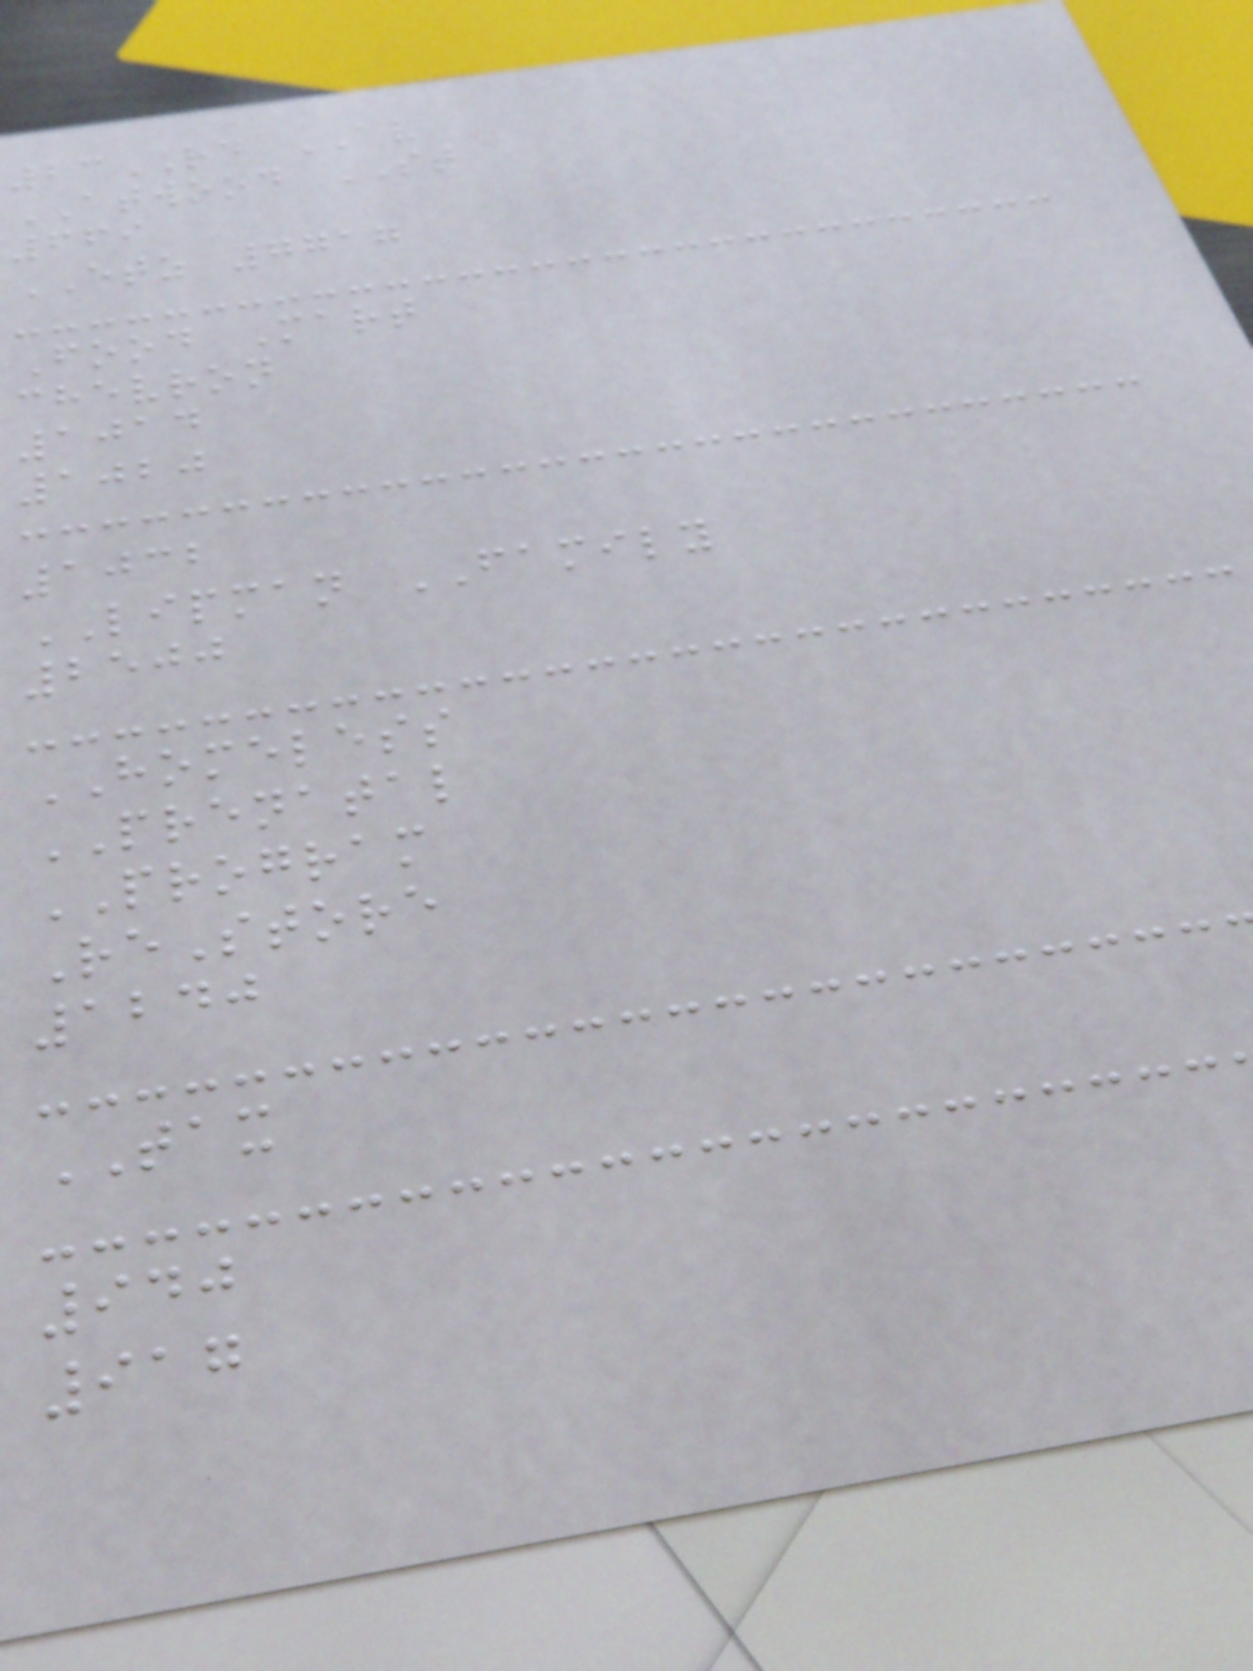23RD AV
ATWOOD ST
669
ETZ 7717
Food Mart
chevron
1014
1020
1032
LIPMAN FAMILY
2500
HOMELESS
PRENATAL
PROGRAM
ReStore
1240
TAX
940
917
